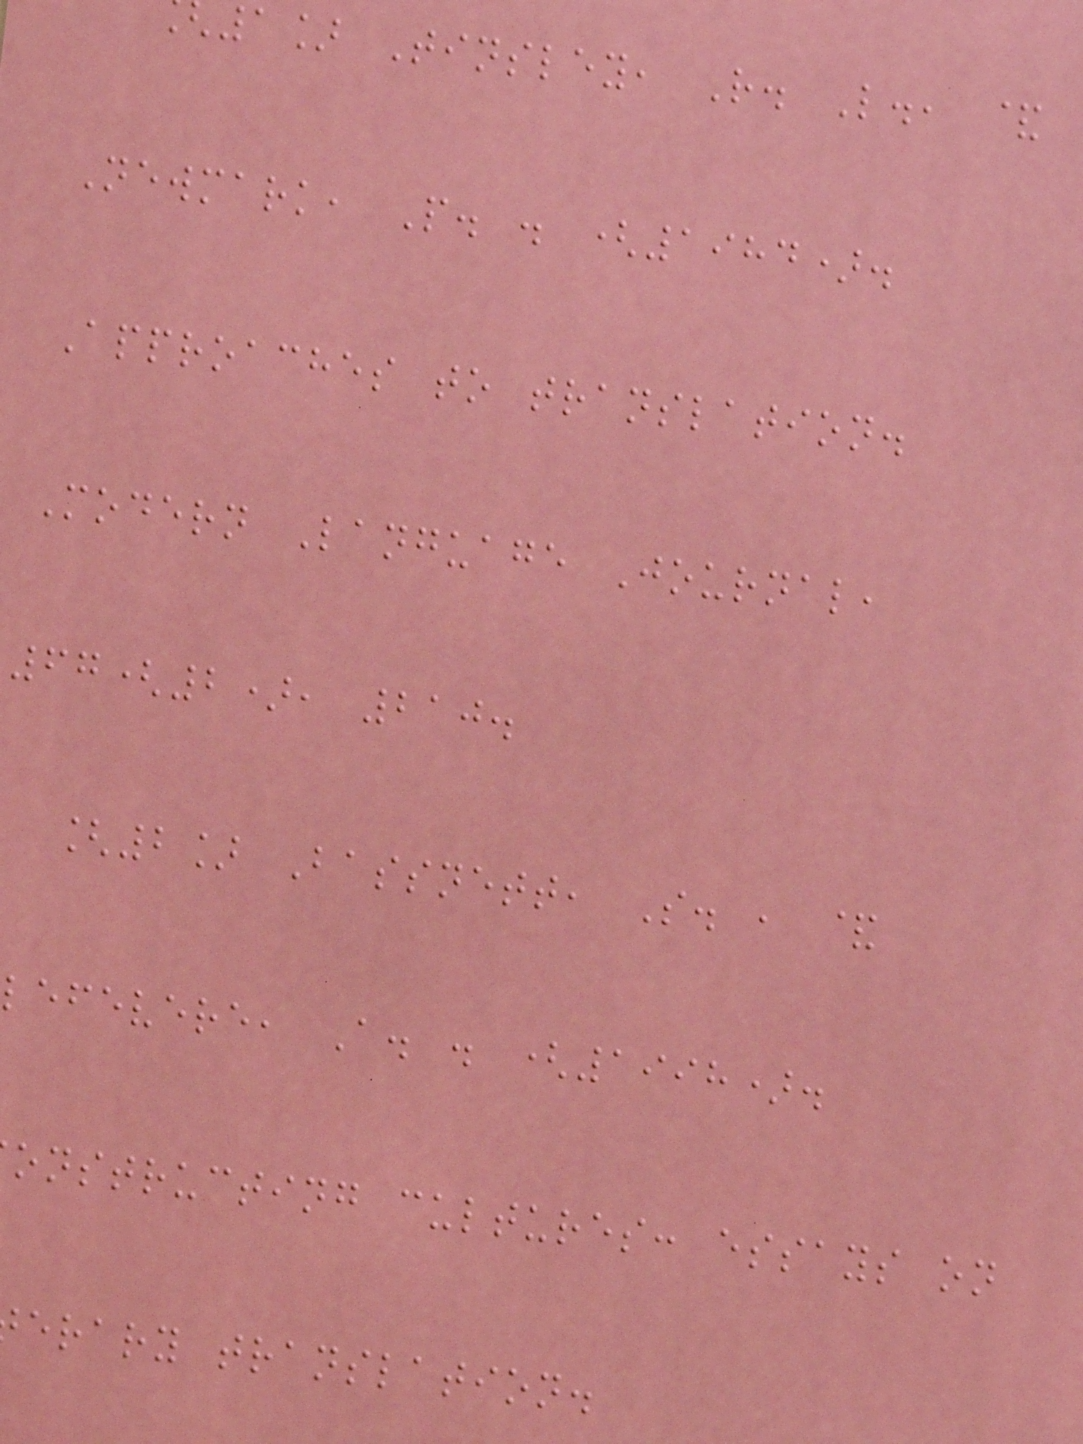1] Tinsley, R. L., &
Newmark, P. . (1984).
Approaches to translation.
Modern Language Journal,
67(2), 210.
[2] Bassnett, S. , &
lefevere, A. . (1998).
onstructing cultures: essays on
erary translation.
